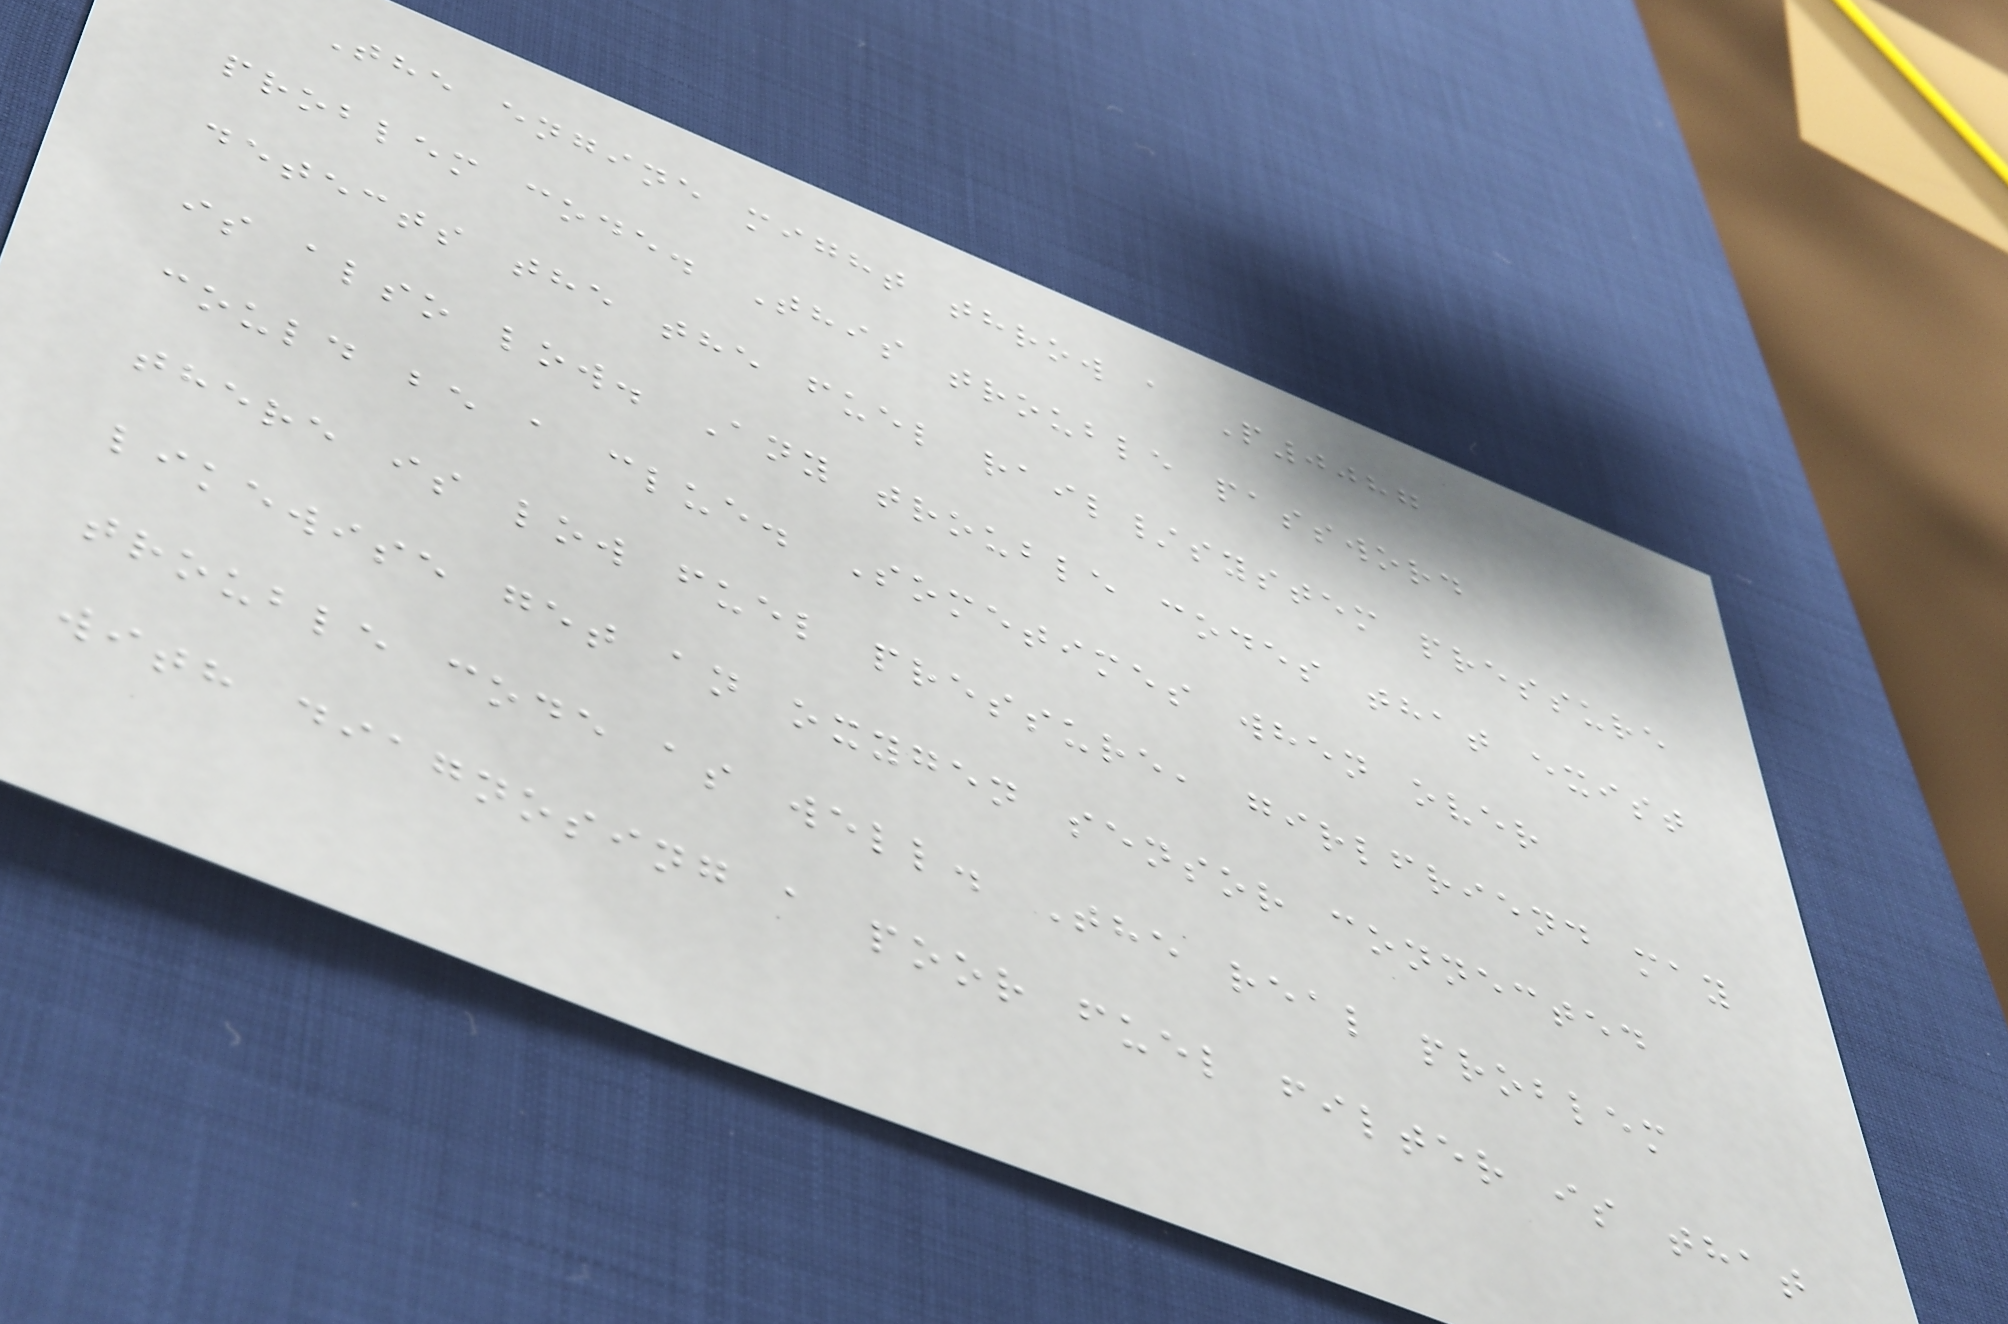The engine might throw a P0087
problem code. This trouble password
detects the the fuel rail/system pressure
is also low. Any trouble codes that exist
could be a clue. Sometimes when over
there is low fuel pressure, girlfriend may
likewise get an oxygen sensor connected
trouble code as well. The real problem
with diagnosing a poor fuel filter is that
